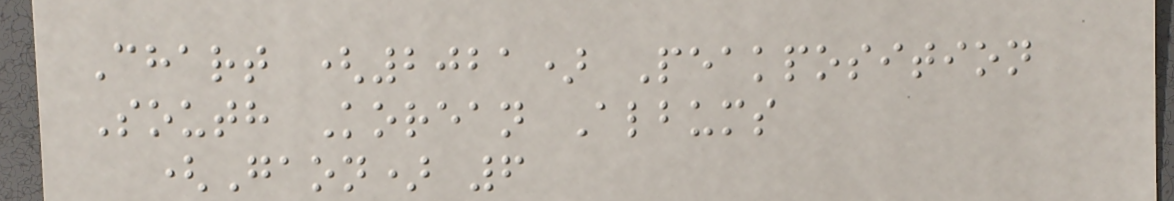Chart (2021) Peakposition
South Korean Albums
(Gaon) 6
